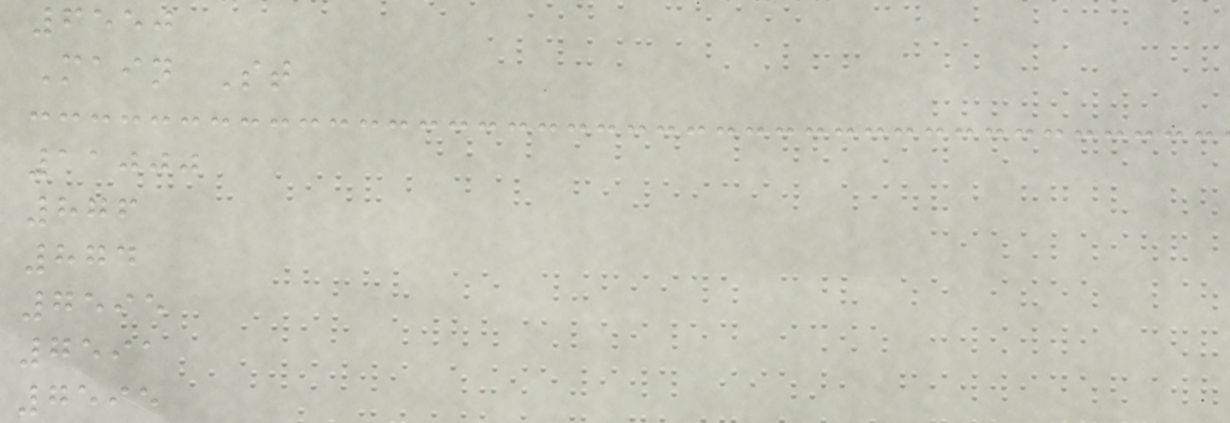6550
Main St
11000
876
874
7595
7591
7595
